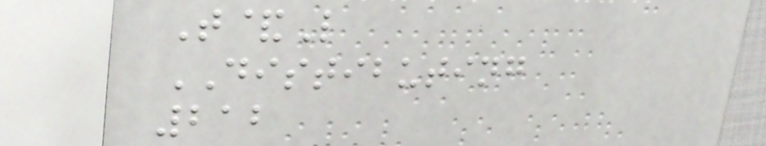T&L
DISTIBUTING
212
